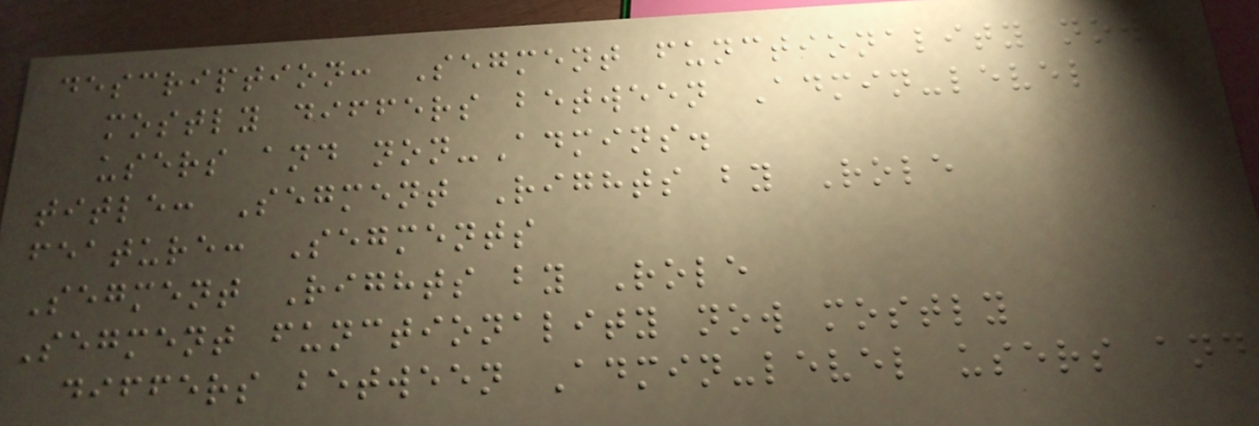description: Segment functionality now
mostly differs between Admin-level
users and non-Admins.
title: Segment Rights by Role
feature: Segments
Segment Rights by Role
Segment functionality now mostly
differs between Admin-level users and
